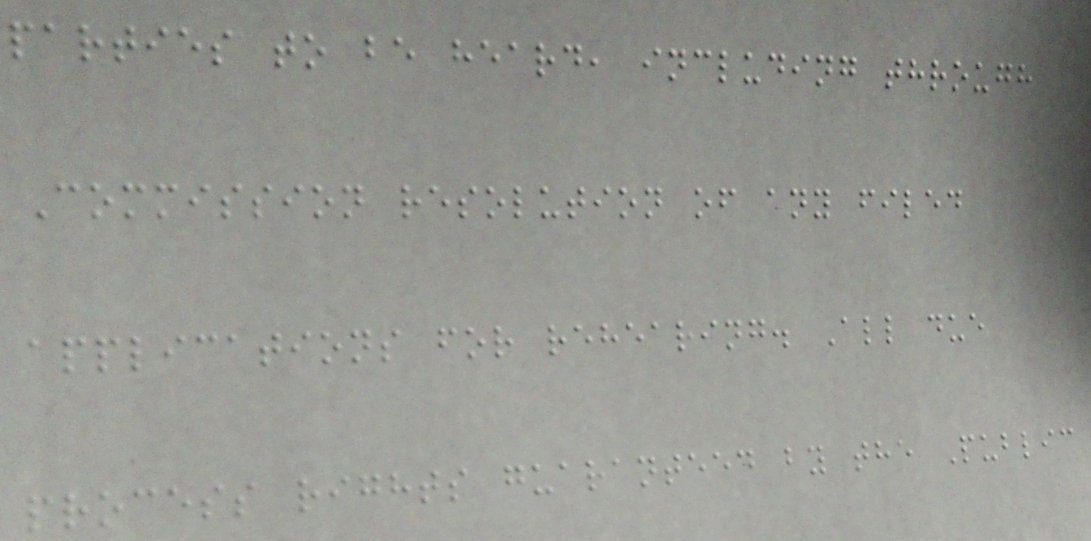parties to be heard, including through
Commission resolution of any filed
applications for rehearing. All due
process rights guaranteed by the Public
